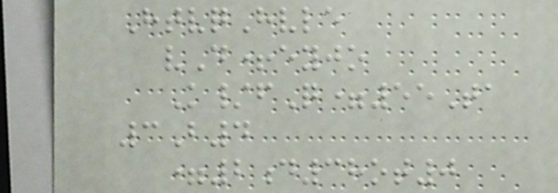HtvqHvle
vD+eyjo
K/fQ=55Ta
3B4
=2d38ot0
